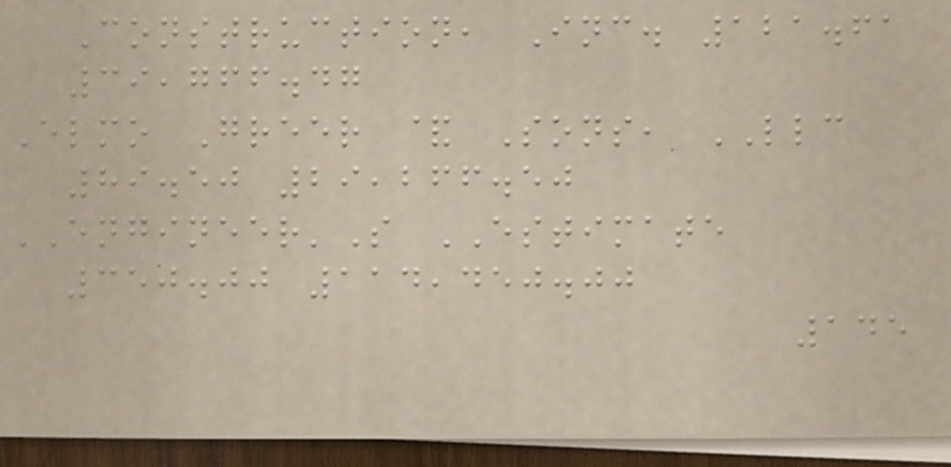Construction, Inc. 121.61
39,766.47
Elmo Greer & Sons, LLC
89.50 29,266.50
ENGINEER'S ESTIMATE
350.00 114,450.00
145
